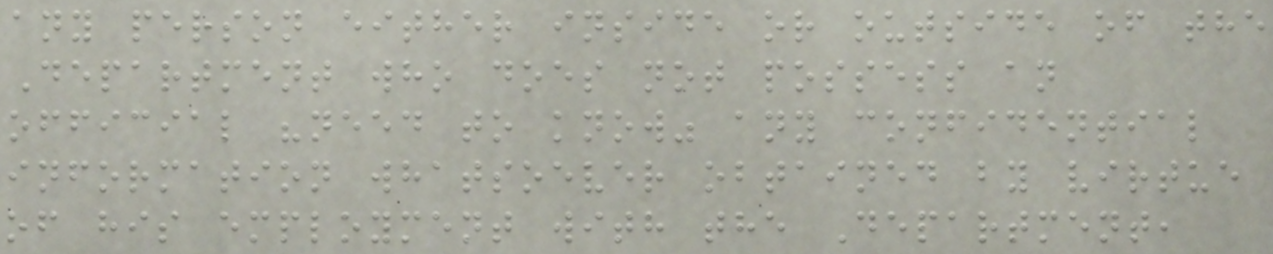any person either inside or outside of the
Department who does not possess an
official "need to know" any confidential
information whatsoever obtained by virtue
of his employment with the Department,
